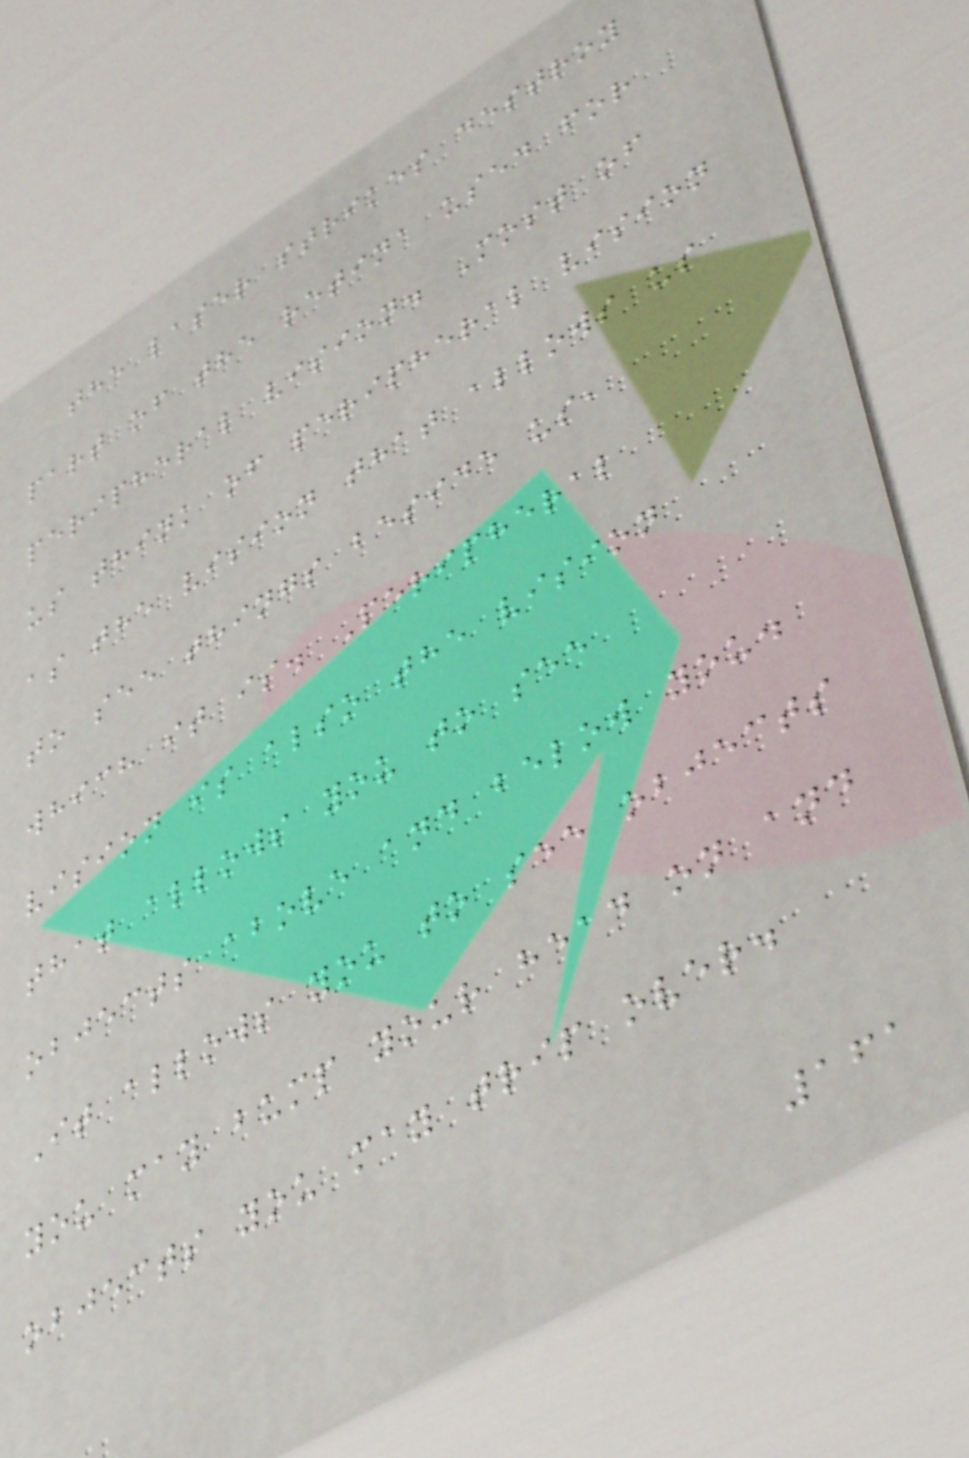the laser strikes destroy
part of the retina used for
peripheral vision. Most of
us think of peripheral vision
as the vision that allows us
to see things beside us,
which it is. Peripheral
vision is also the vision
that allows you to see
objects above and below you.
It allows you to see objects
you may bump your head on and
objects you may trip over.
161
